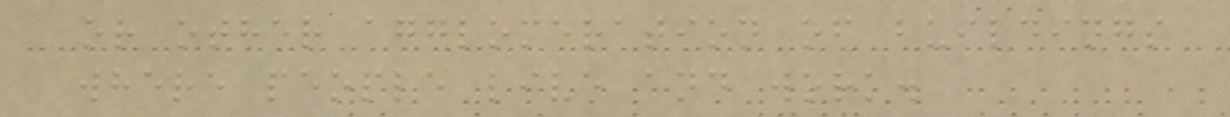or other agglomeration of buildings
where people live and work.
